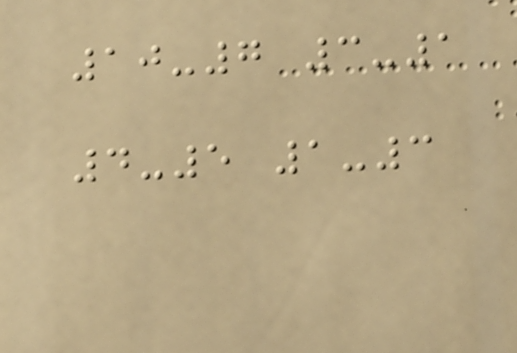10-7 3-1
4-5 1-3
